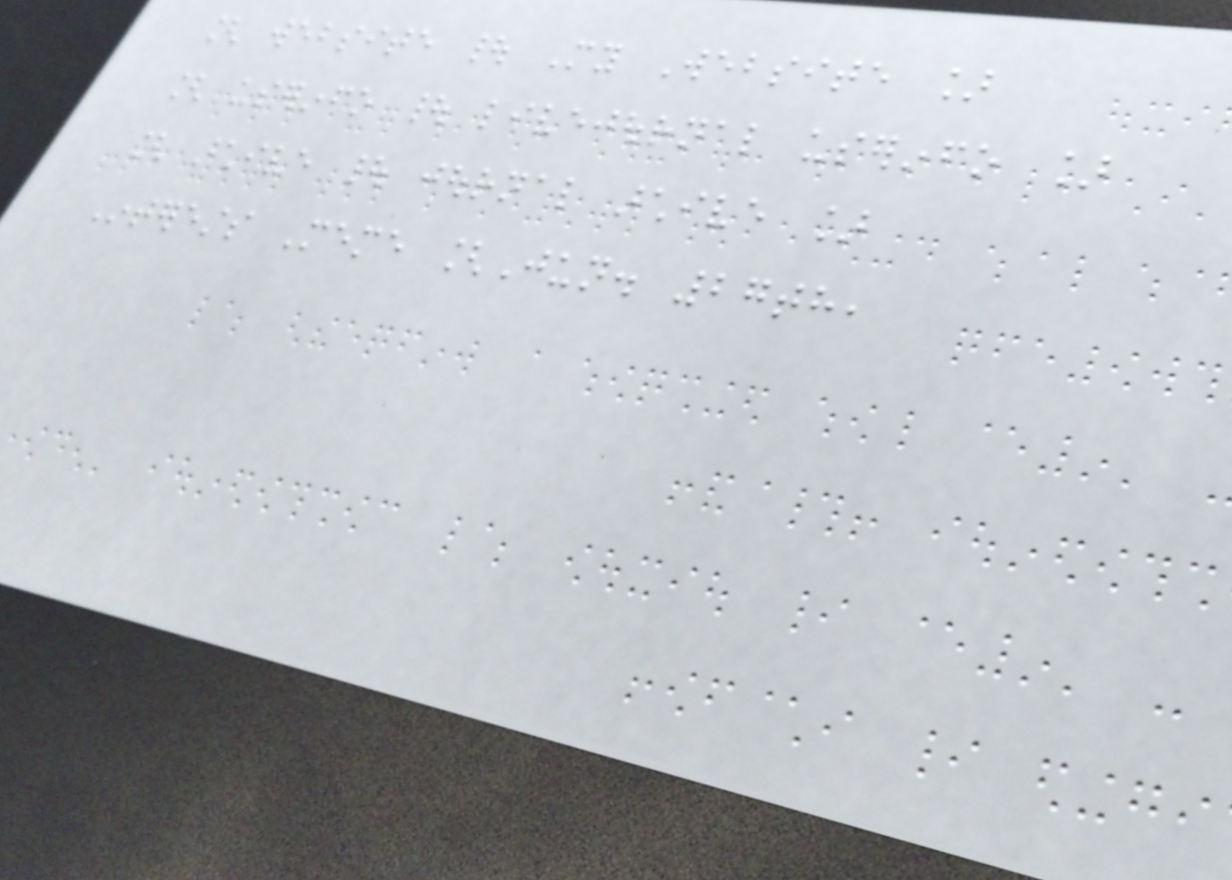[ website | My Website ]
[ userinfo | livejournal userinfo ]
[ archive | journal archive ]
Interests Meme [Jun. 27th,
